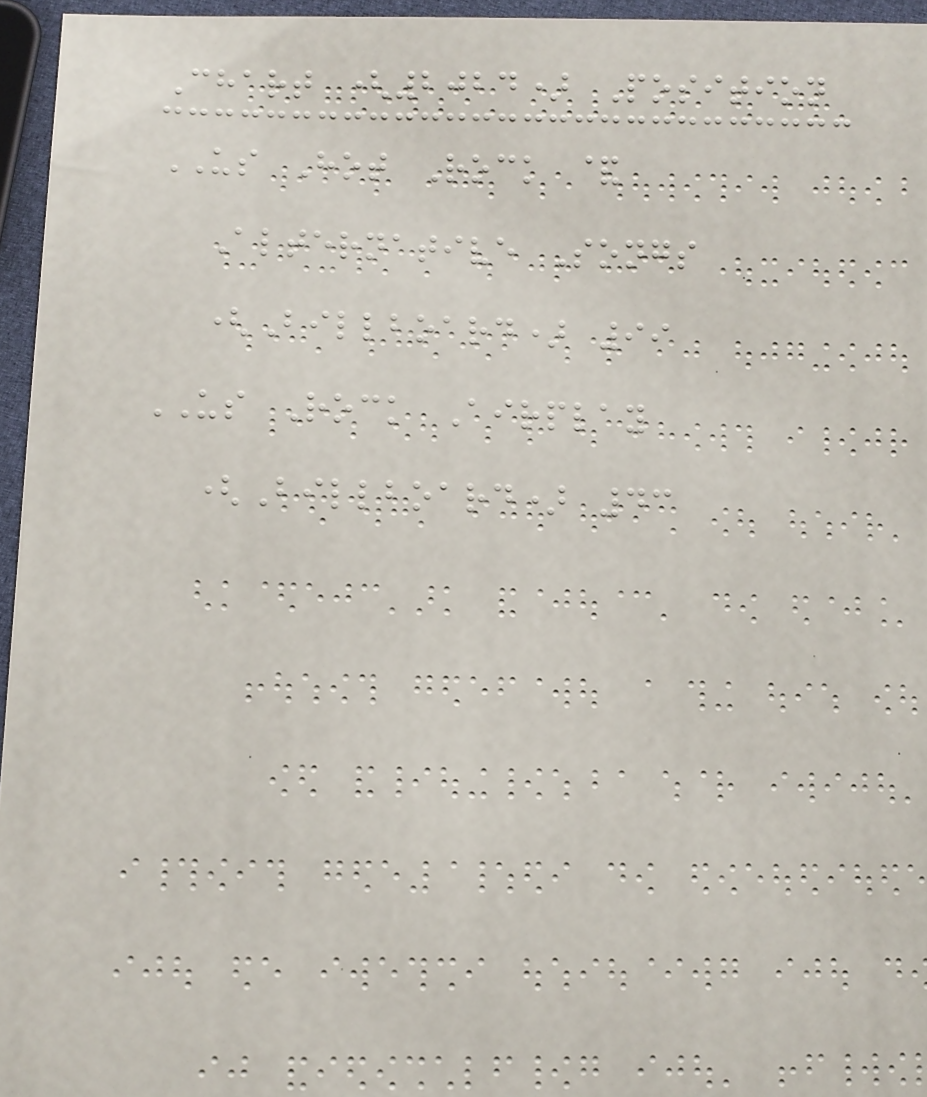Chart (2024) Position
US Hot Rock &
Alternative Songs
(Billboard) 99
US Rock Airplay
(Billboard) 43
